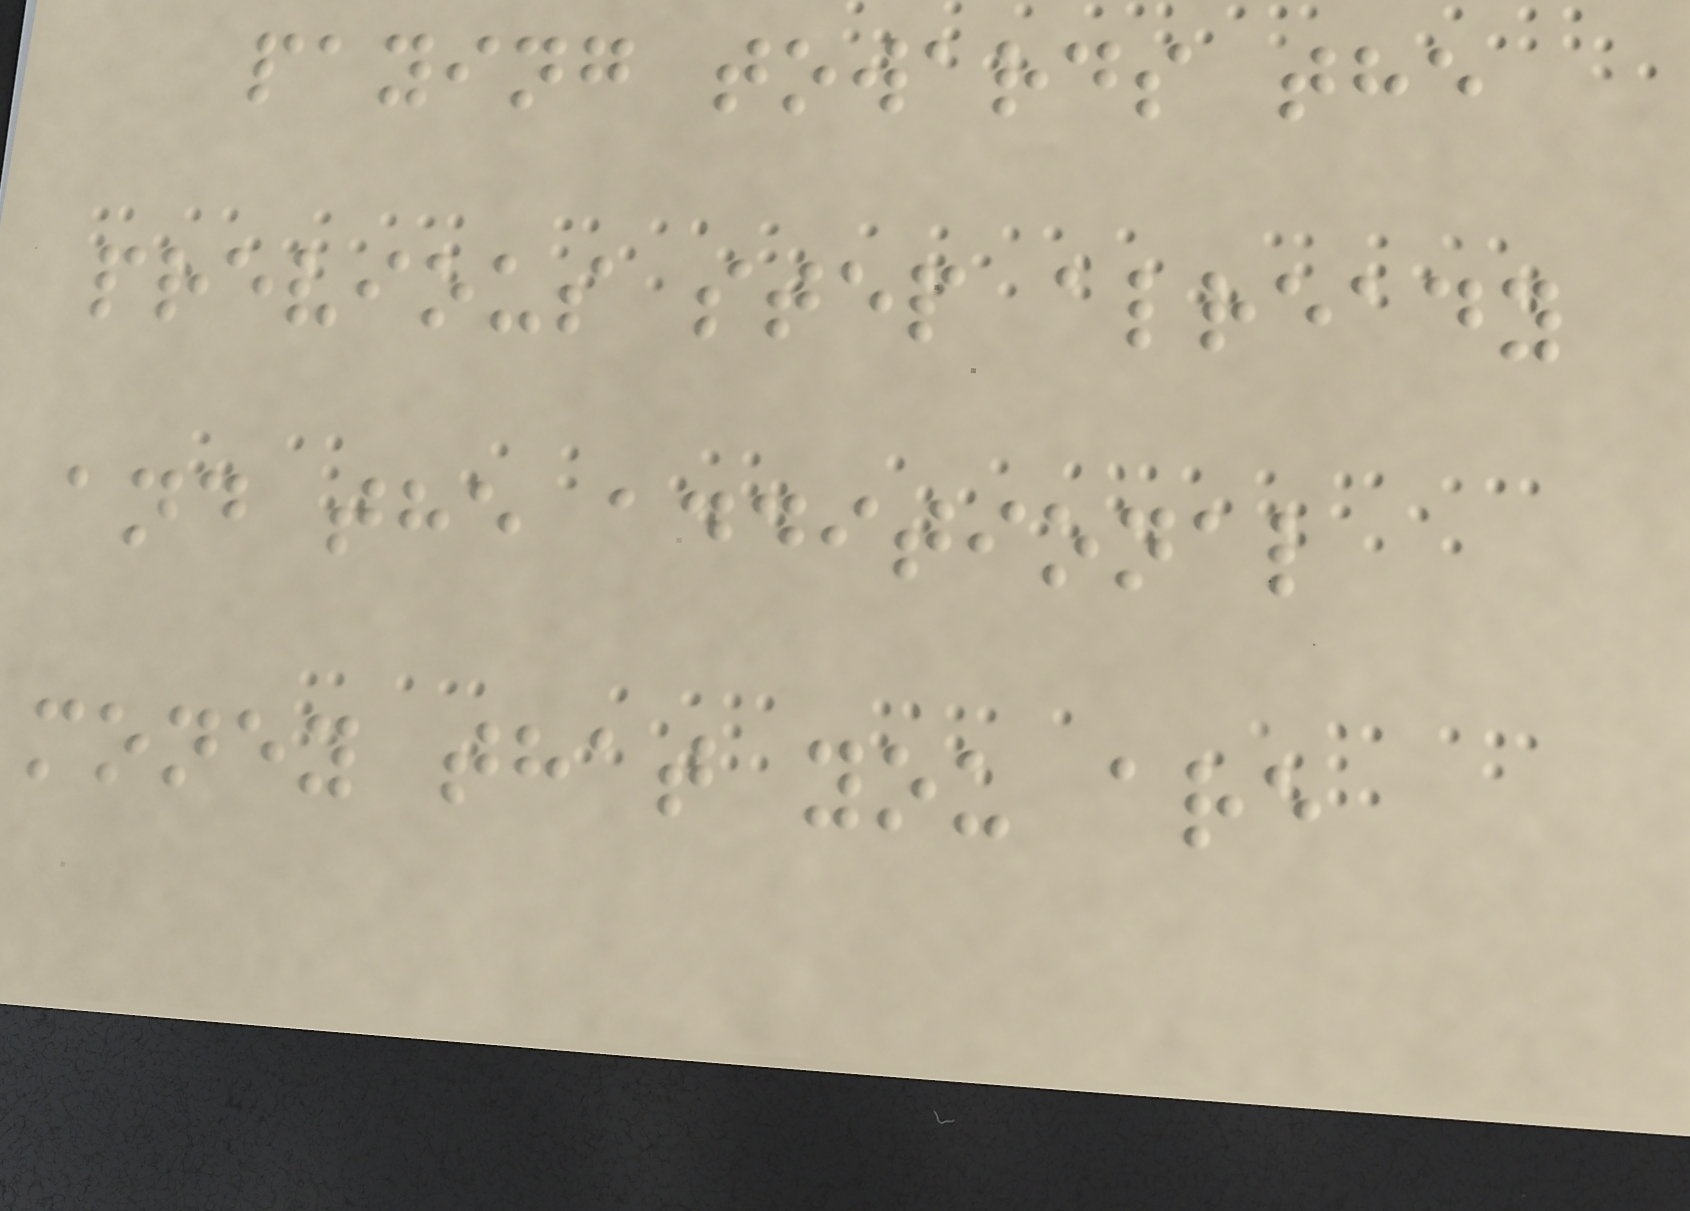paying towards the
previous step already
and the additional
money that you are
